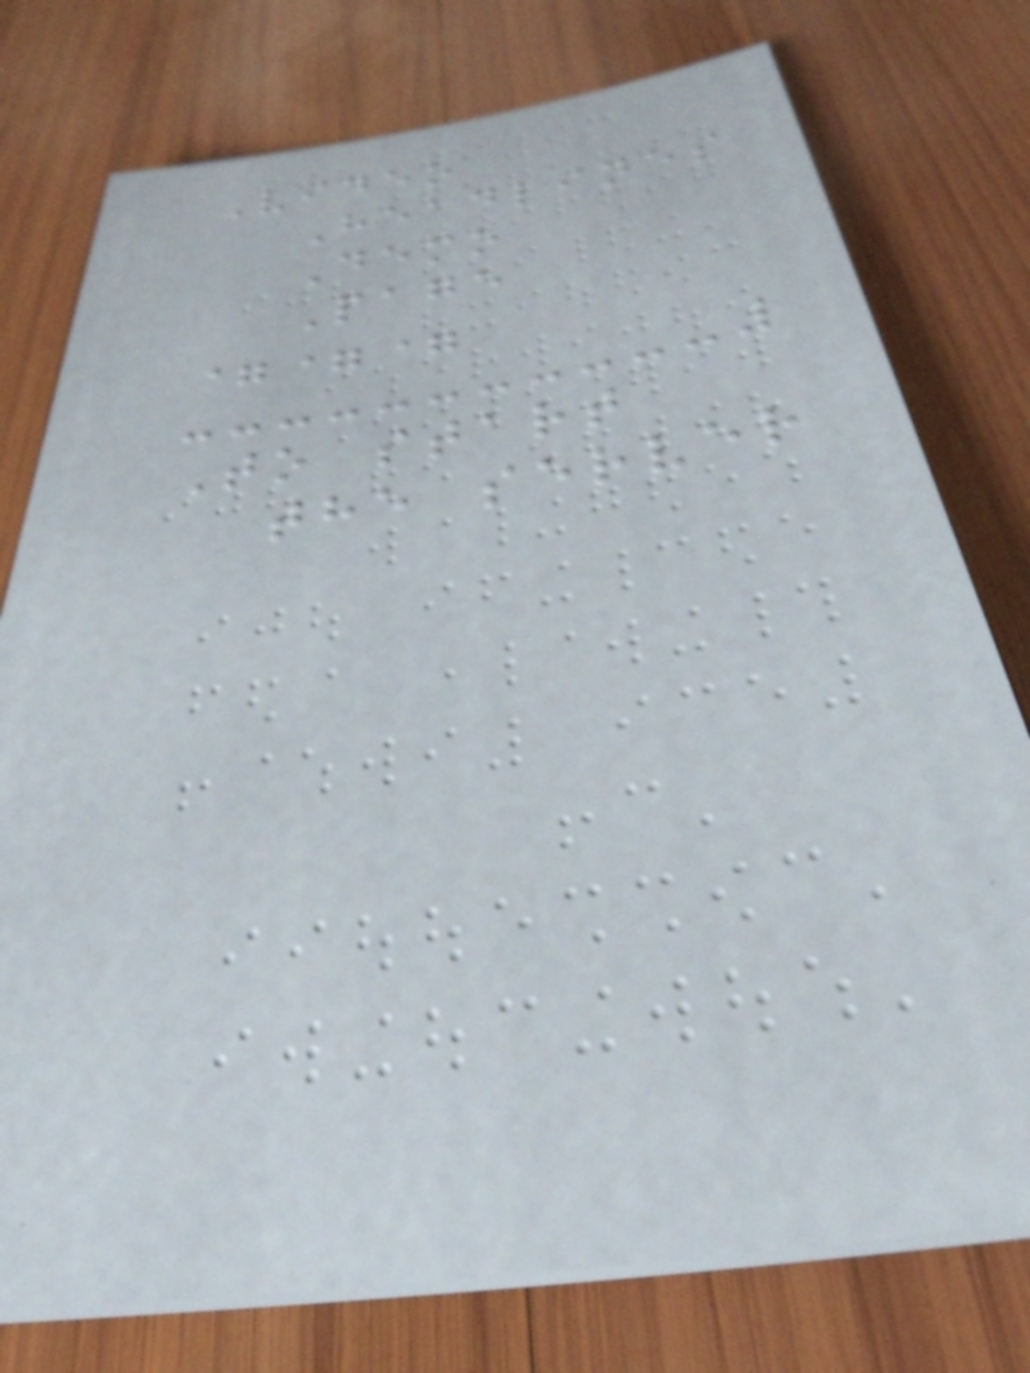Video
Headlines
Demo
Page
===
To start
the server
